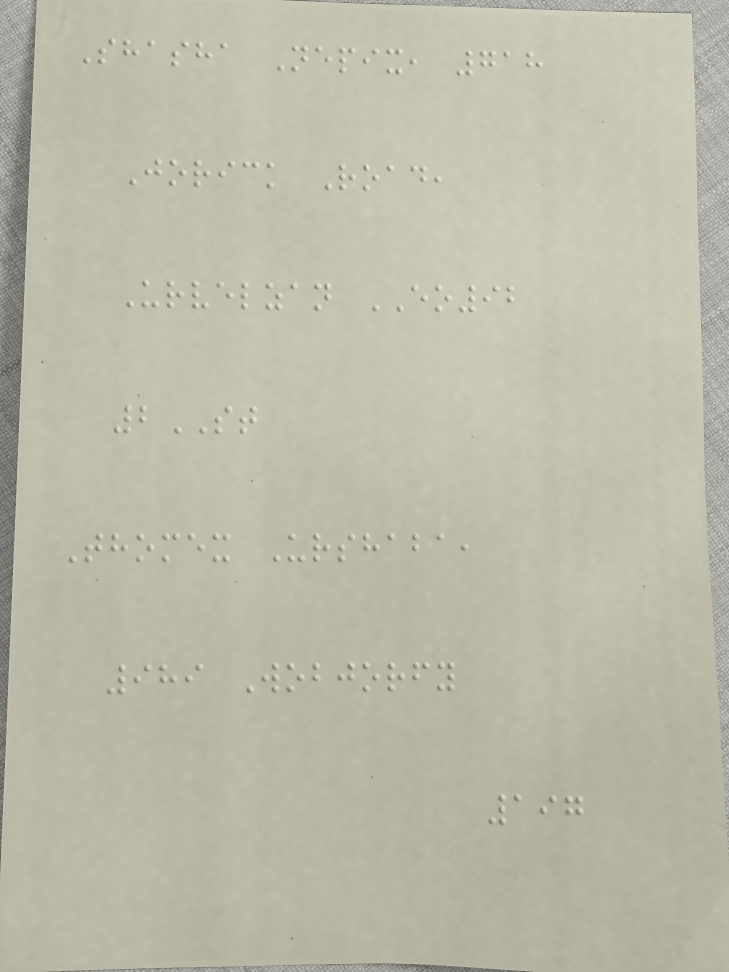Shasha Nepix, 718
Jorick Road,
Urvelzan EO92
2ST
Thomex Urshaba,
989 Wobjorfy
197
